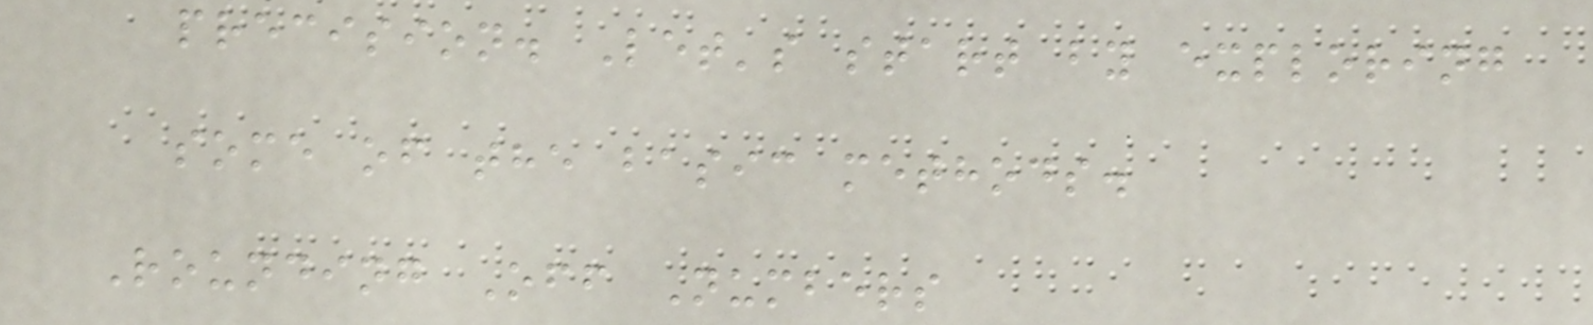precision. Let's start by exploring
some of the basic methods.
Rounding Off Numbers
